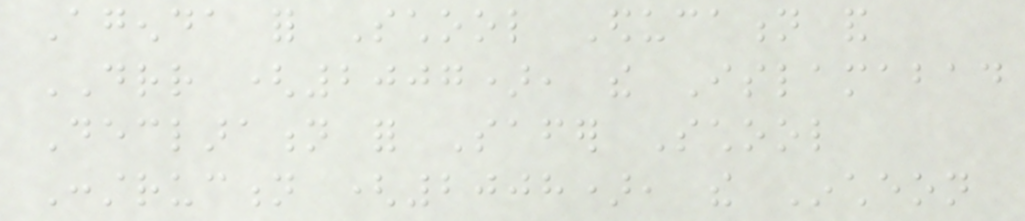Agenda for School Education and
DRR (2007), the Islamabad
Declaration for Safer School
Construction (2008), the Incheon
